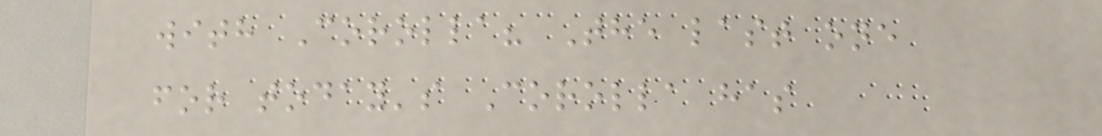with Corolla? The last one
for today's Corolla has
